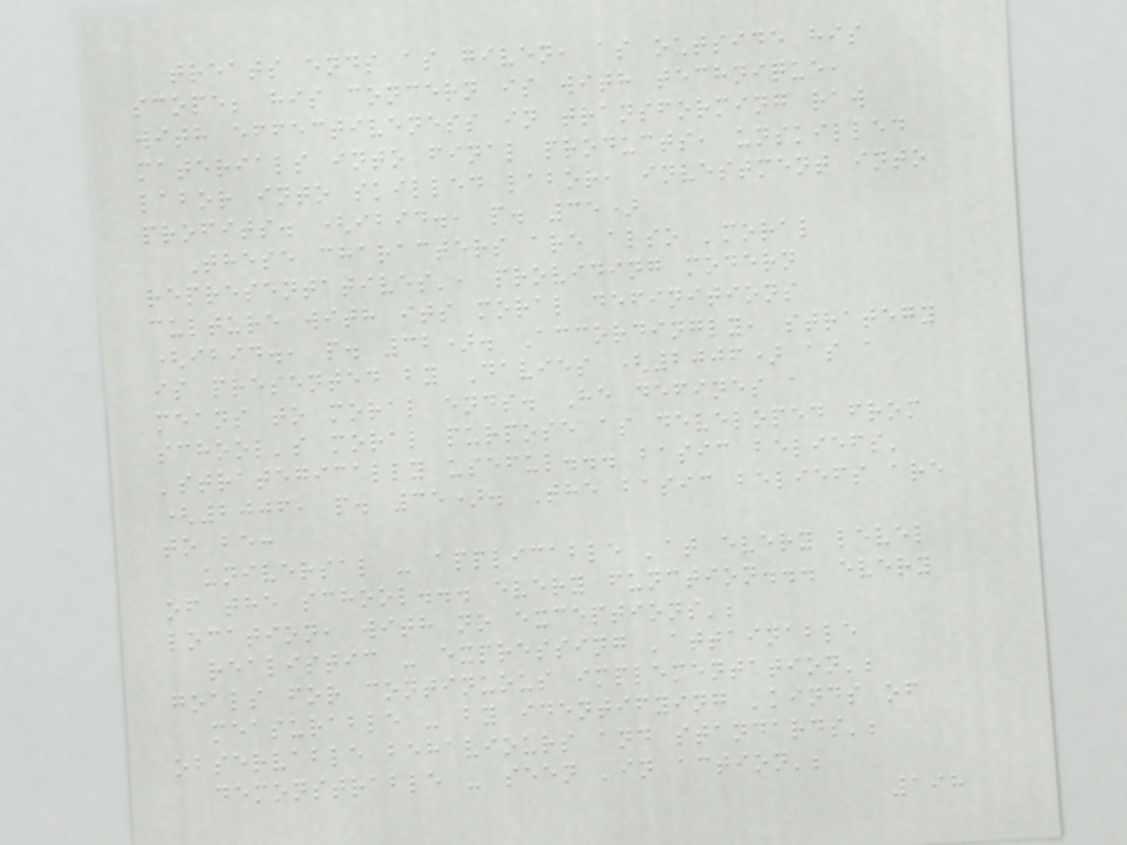treats ends as given, as outside his
scope; his concern is with technique,
with effectiveness in transforming raw
materials into final products, unskilled
labor into skilled labor, investment into
profits. (ibid., p. 35)
These characters are also 'moral
representatives', providing modern
culture with its moral definitions
(ibid., p. 32). Accordingly, strategy
is presented by Davies (2006) as a
means to moral ends. He defines a
school's moral purpose as developed from
'strategically useful... basic beliefs'
(2006, p. 35). The basic beliefs are
to be:
universal - applicable 'at every level
of the school... every function... every
location, with no exceptions';
realistic - expressing 'attainable
goals for continuous implementation';
measurable - by identifying 'kinds of
observable behaviours and standards';
demonstrable - seen 'in action';
198
